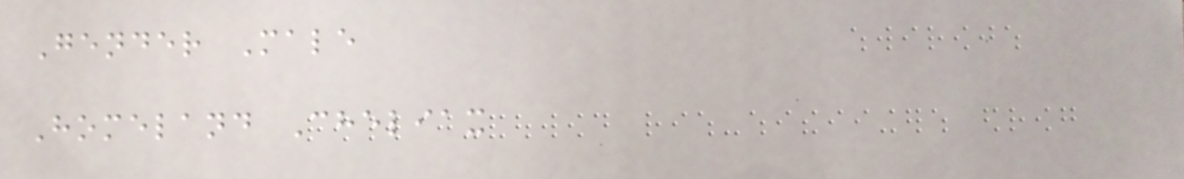Gender Male
Homeland Cheliax
